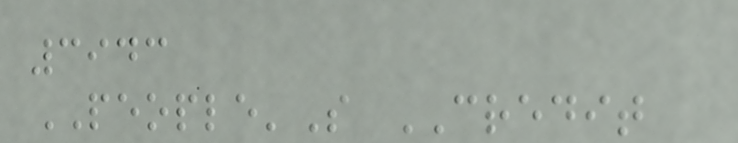3943
PEOPLE'S CREDIT
